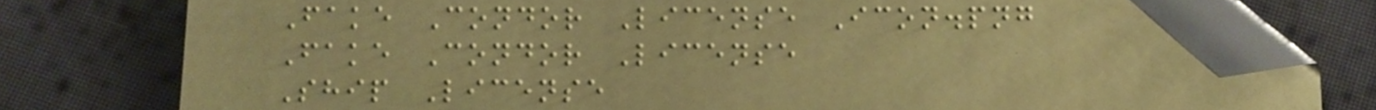Fake Condor License Icon.png
Fake Condor License
Ship License
